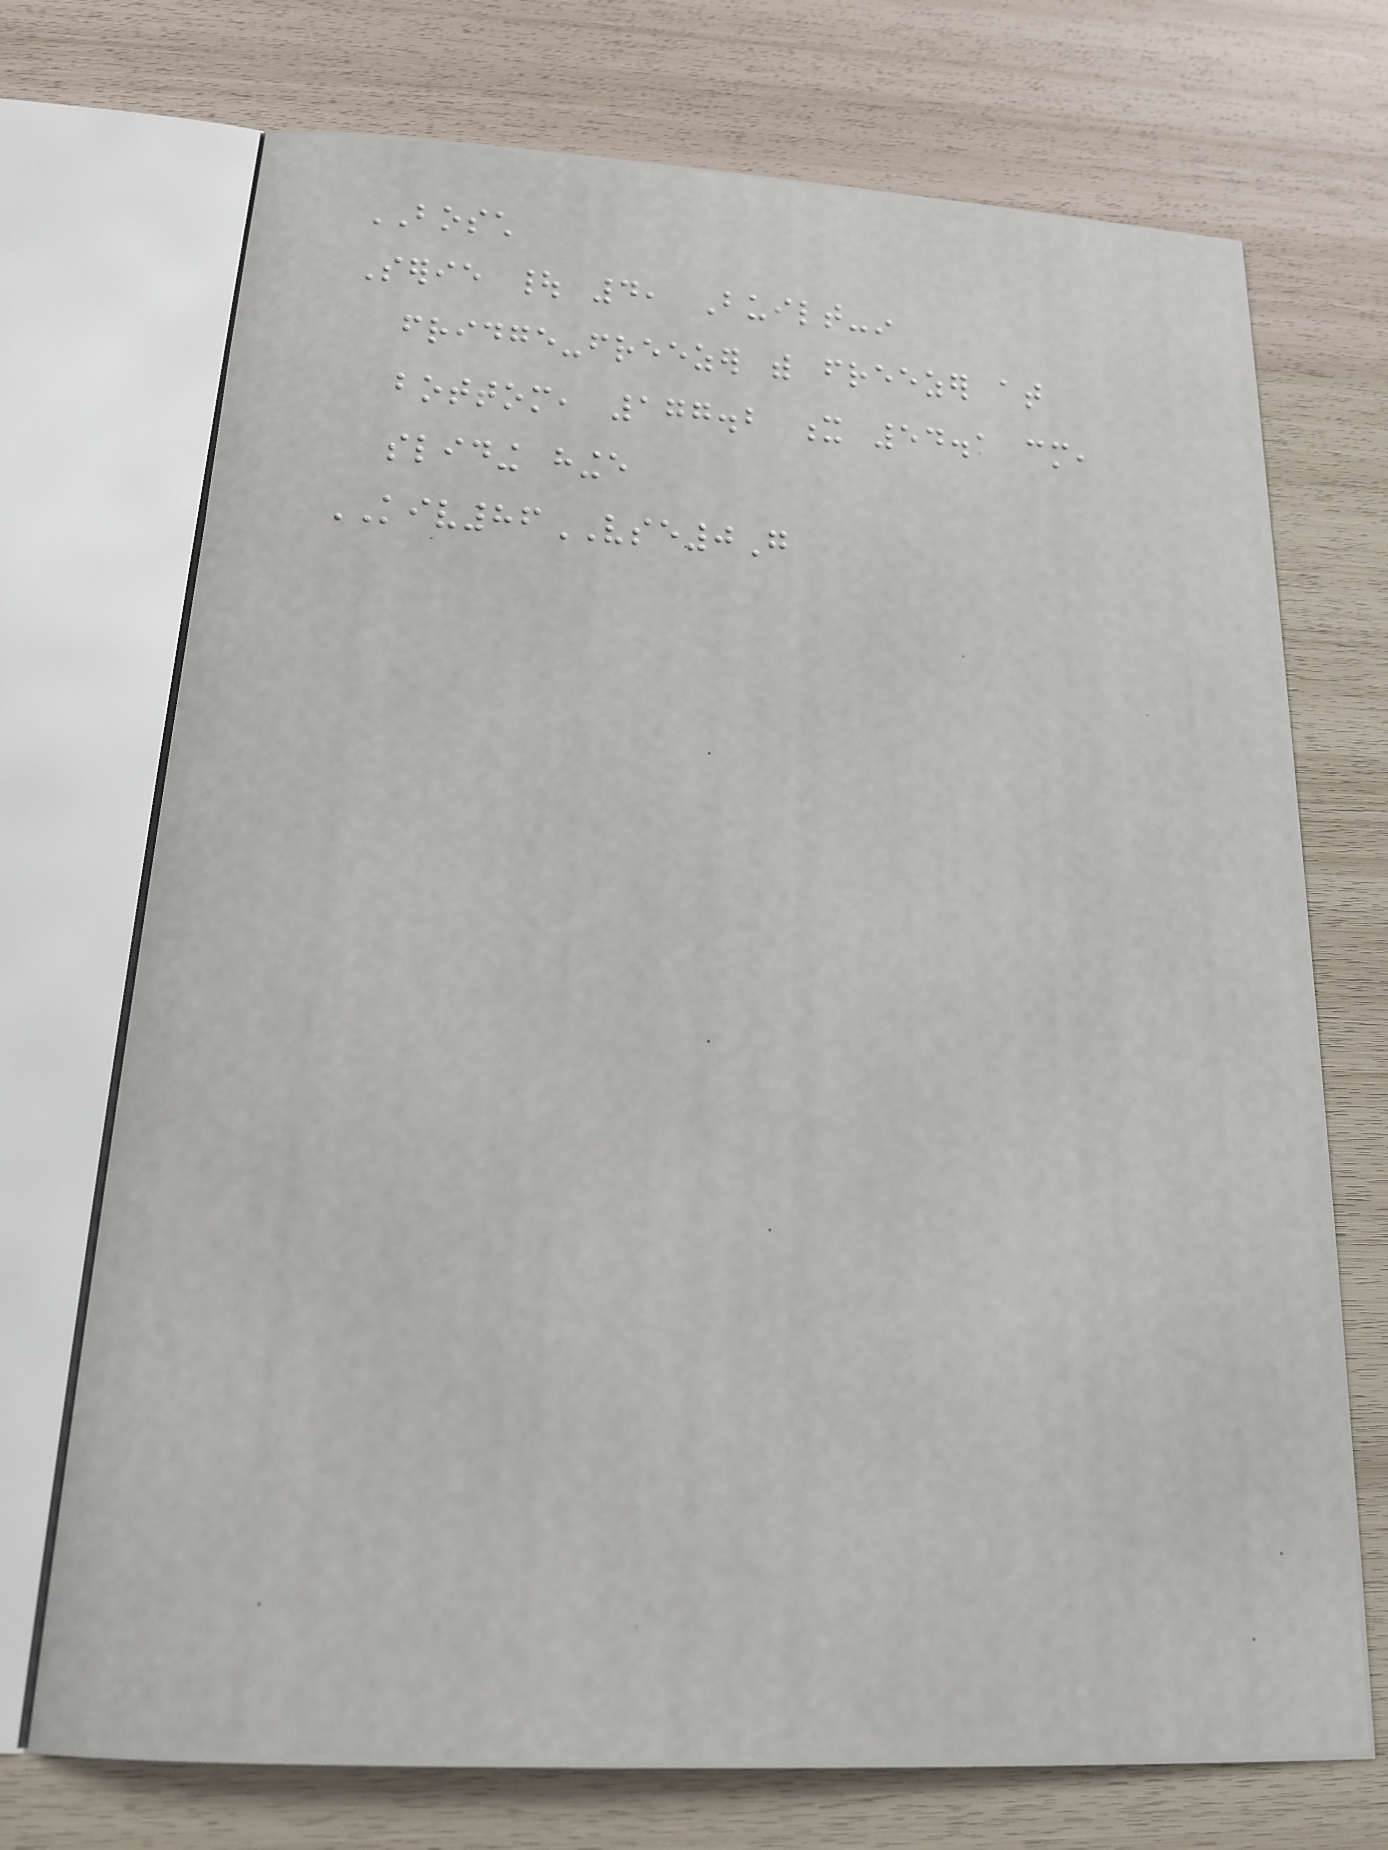BOSCH
Serie | 4, Built-in
fridge-freezer with freezer at
bottom, 177.2 x 54.1 cm,
sliding hinge
KIV86VSE0G
